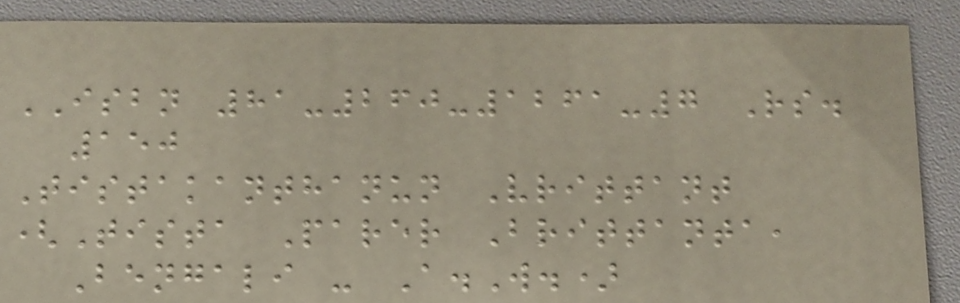ISBN 81-260-1261-7 Rs.
150
Tistakanthanun Vrittant
(Tista Parer Brittanta,
Bengali - A.W.)
